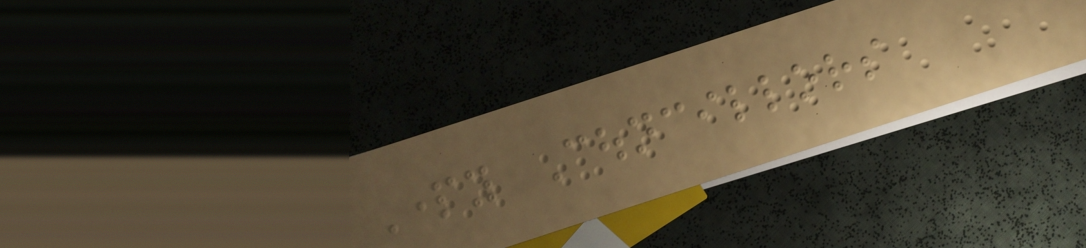Party Councillors
